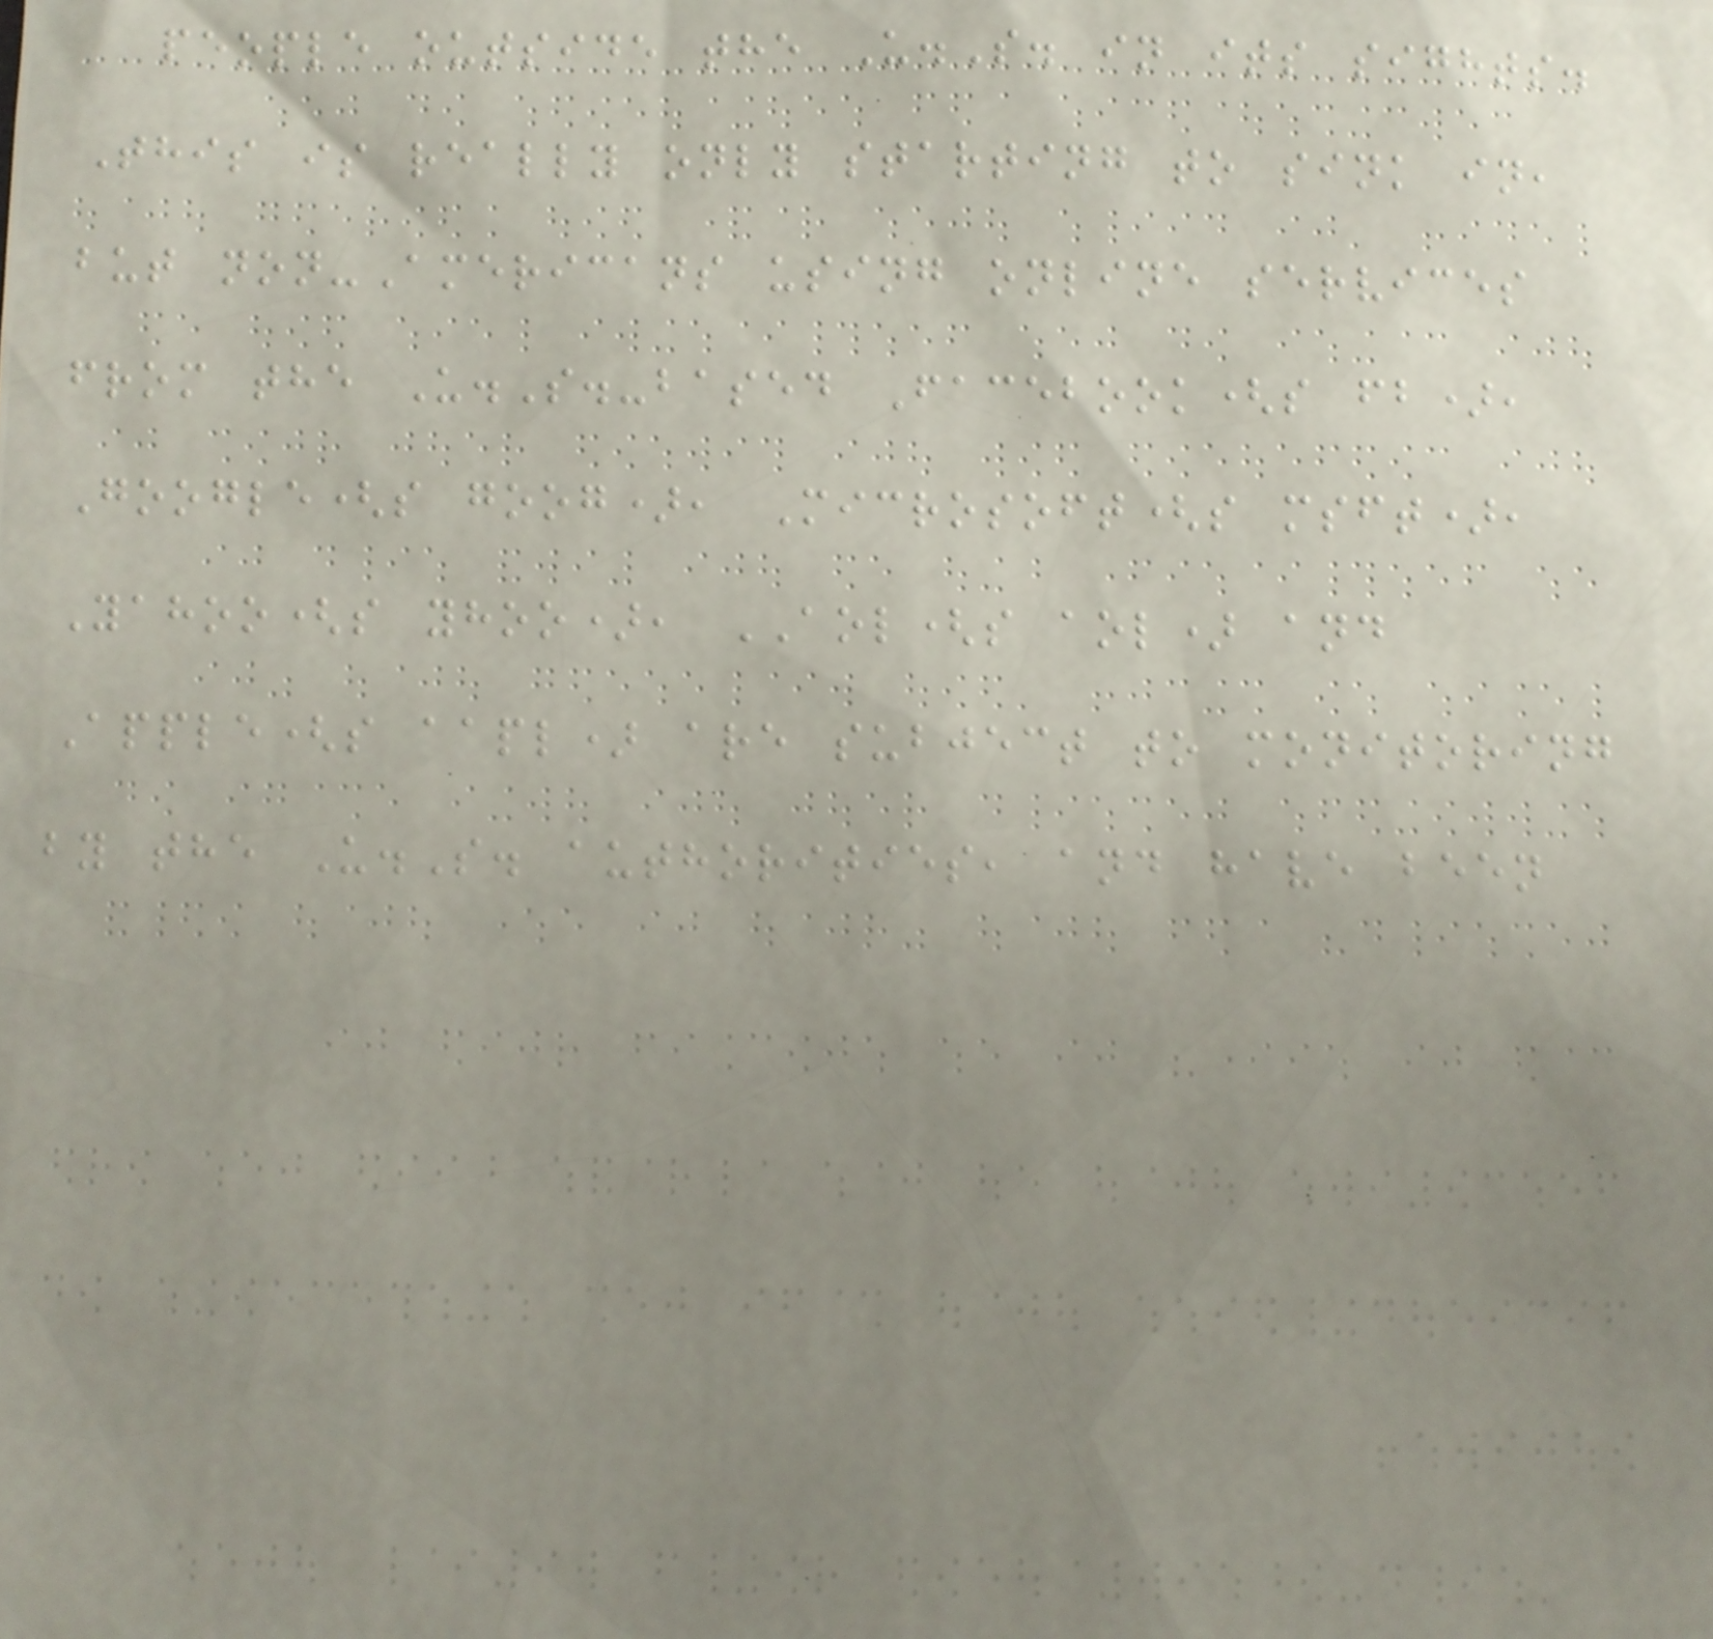people outside the U.S. in its sights.
This is really only starting to sink in,
but non-Americans using online services
from the U.S.-based Facebook(s fb),
Google(s goog), Microsoft(s msft),
Yahoo(s yhoo), AOL(s aol) and
Apple(s aapl) are subject to monitoring
by the U.S. authorities, and have been
